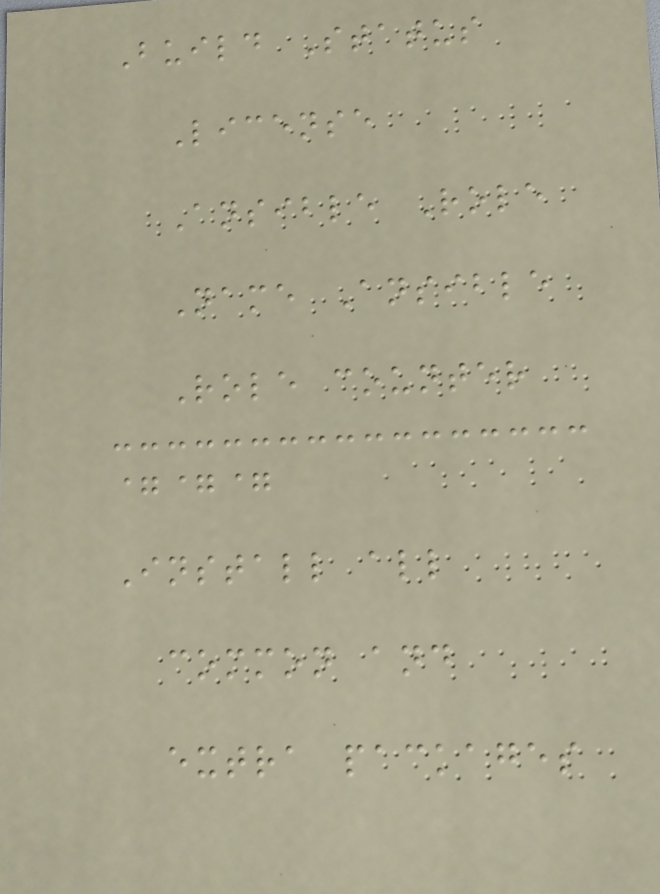Build Status
License
Ansible Role
Name Ansible
Role counter
===
Install all
common and
extra packages
